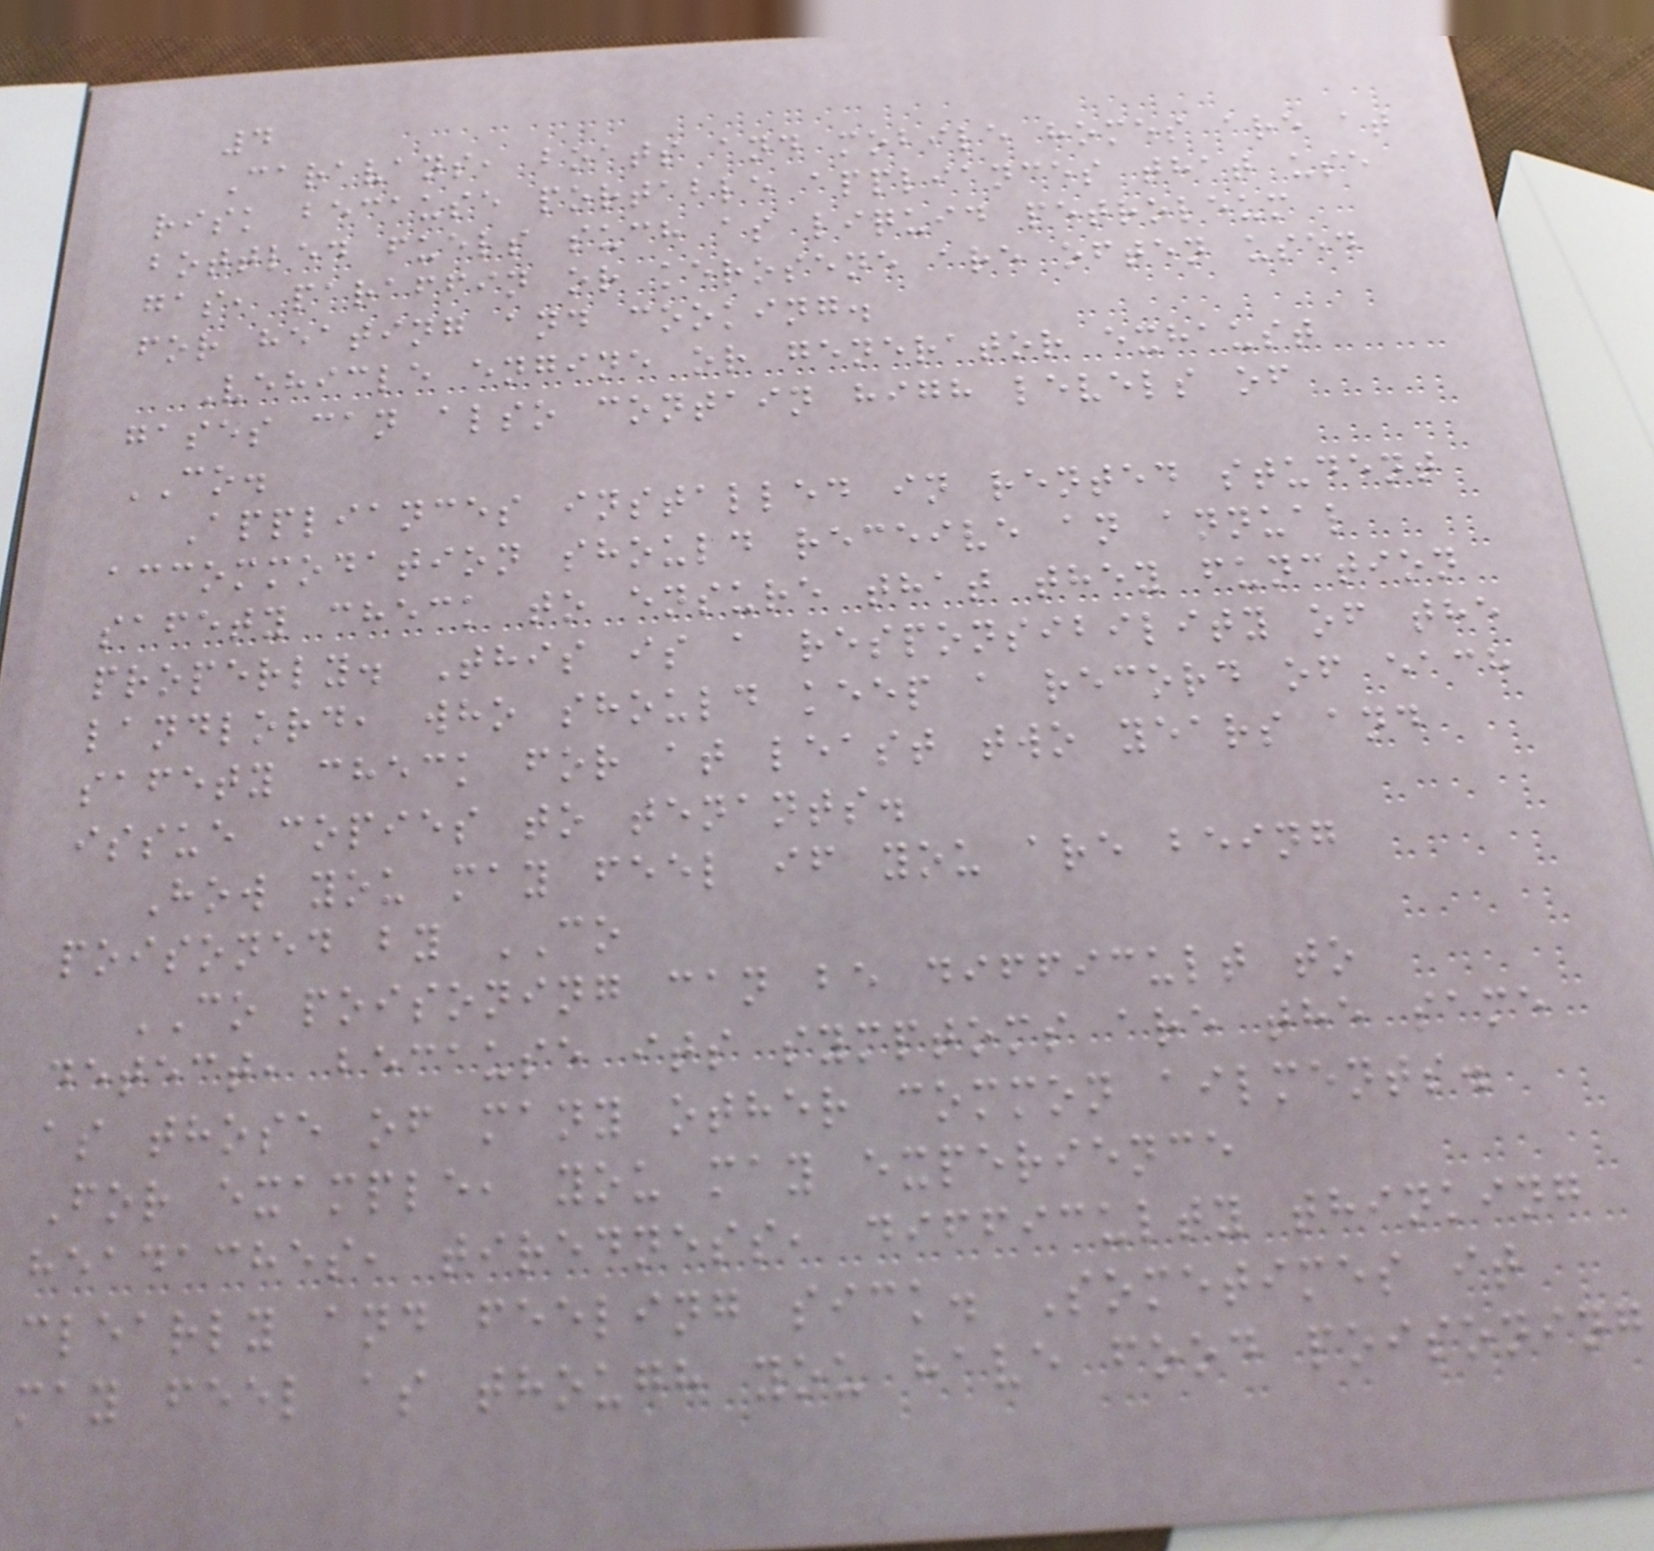4
Caravans, boats and mobile homes are at
risk because portable appliances that use
bottled fuels such as liquid petroleum
gas, paraffin or kerosene are often used
for heating and cooking.
Vehicle engine or generator exhaust
gases can also contain high levels of
CO.
Appliances installed in rented student
accommodation should receive an annual
safety check to ensure that they function
properly. This is a responsibility of the
landlord, who should keep a record of each
safety check for at least two years and
issue copies to tenants.
How you may feel if you are being
poisoned by CO
CO poisoning can be difficult to
detect, because its symptoms are the same
as those of many other common ailments.
For example, you may experience
headaches, tiredness, difficulty thinking
clearly and feeling sick. Sometimes it
may feel as though you have food poisoning
